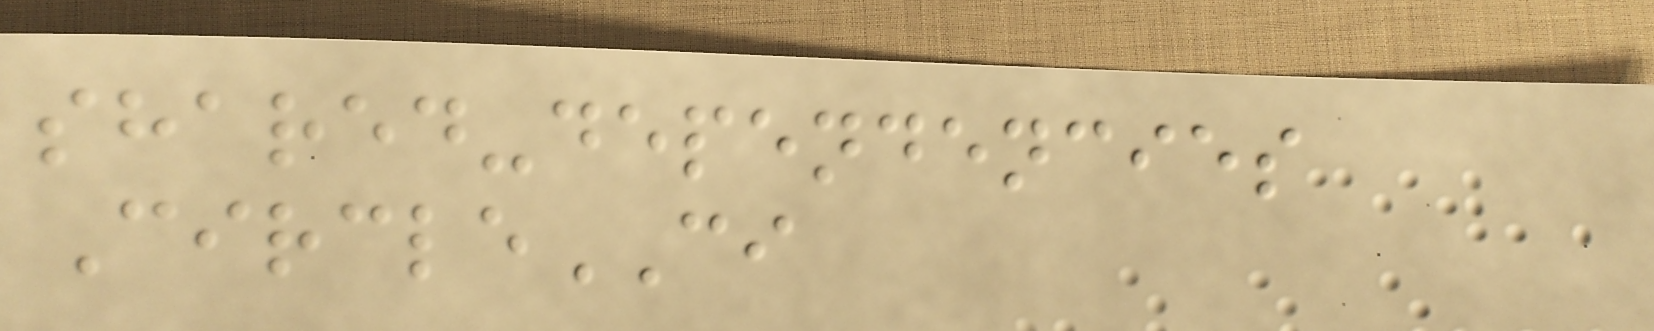shared-dependencies
CircleCI
